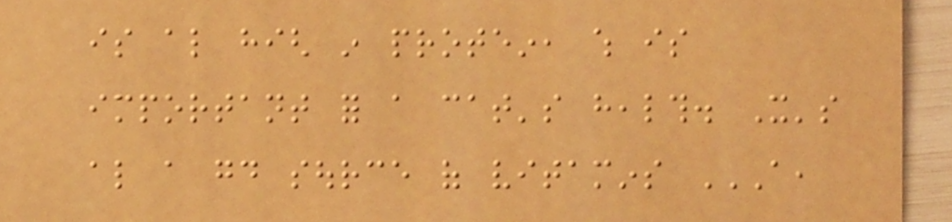is also high in protein, which is
important for a cat's health. It's
also a good source of vitamins A,
